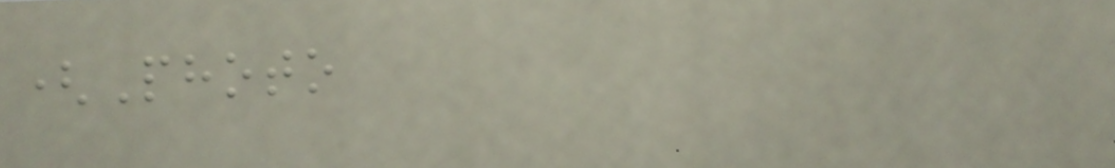(Photo
